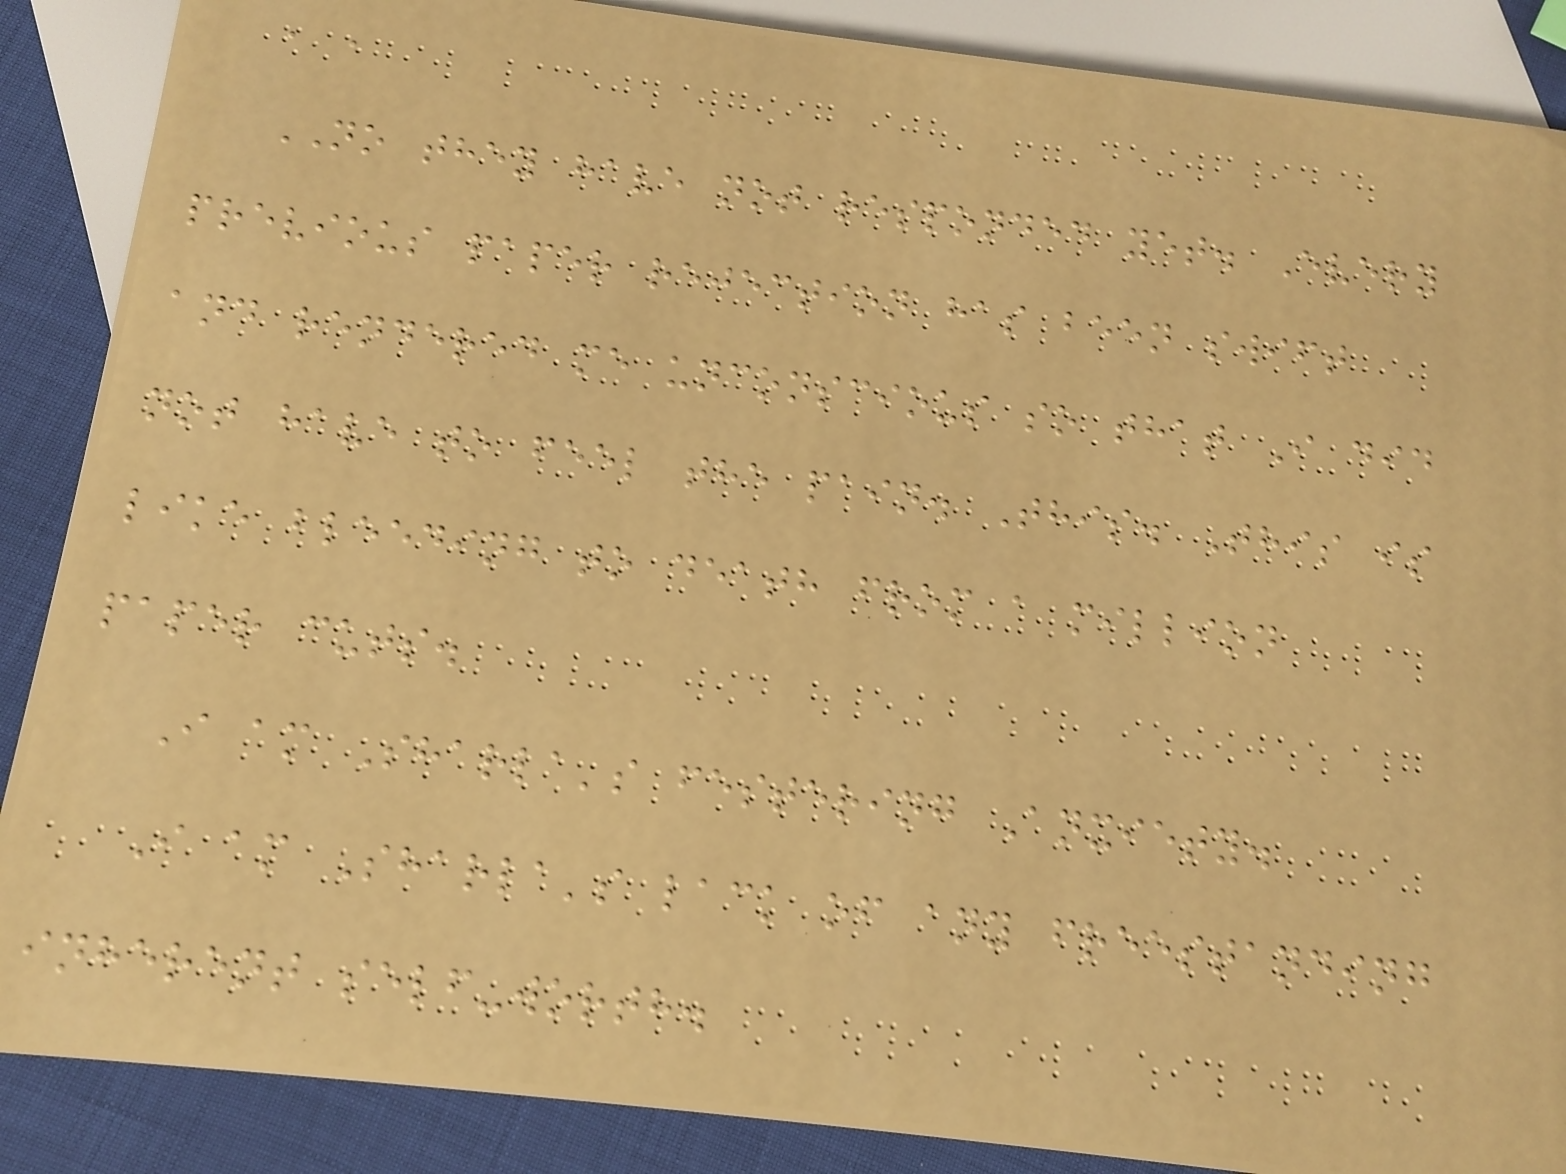, ,
NO they have not responded yet. Every
previous paper rejection has been swift
and rendered me unconscious so that I did
not have to feel the pain. This. This is
like bleeding to death from a million
paper cuts.
I am Sharla's festering Anxiety.
I am Sharla's lack of any freestanding
inherent self-worth.
